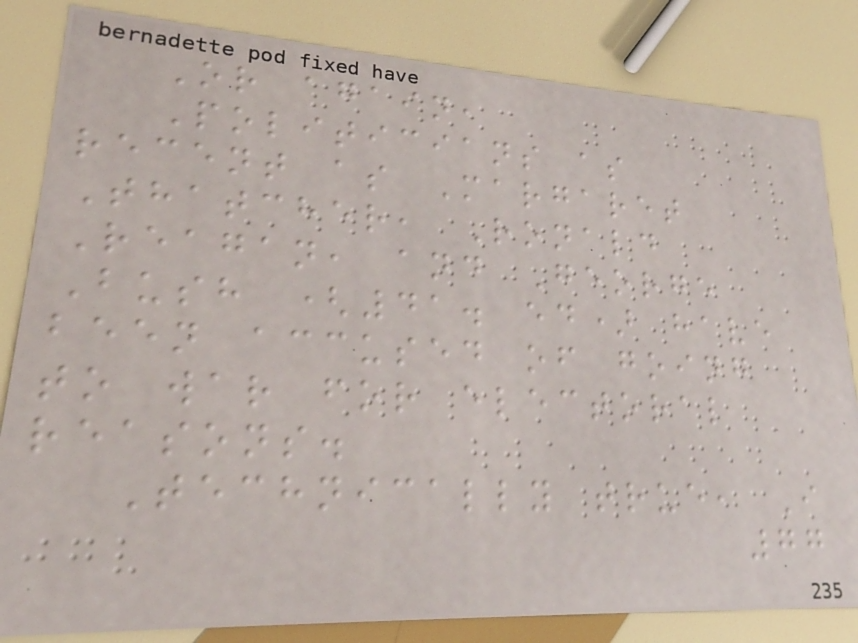Or again,
Politicians as
recent as Margaret
Thatcher, Ronald
Reagan, and George
Bush (41. ed) have
been accused of going
to war for electoral
reasons.
Technically true, I
77
